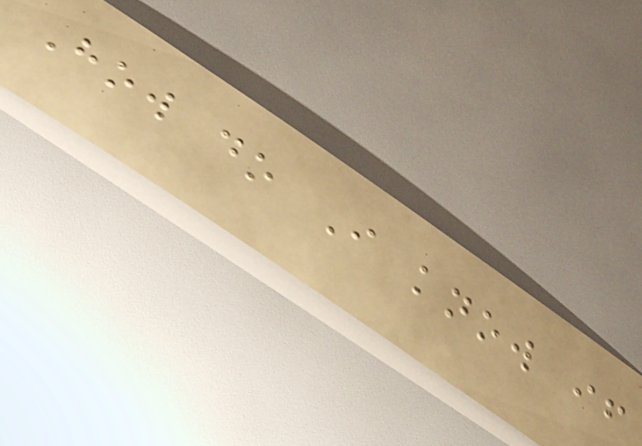How do I know if
